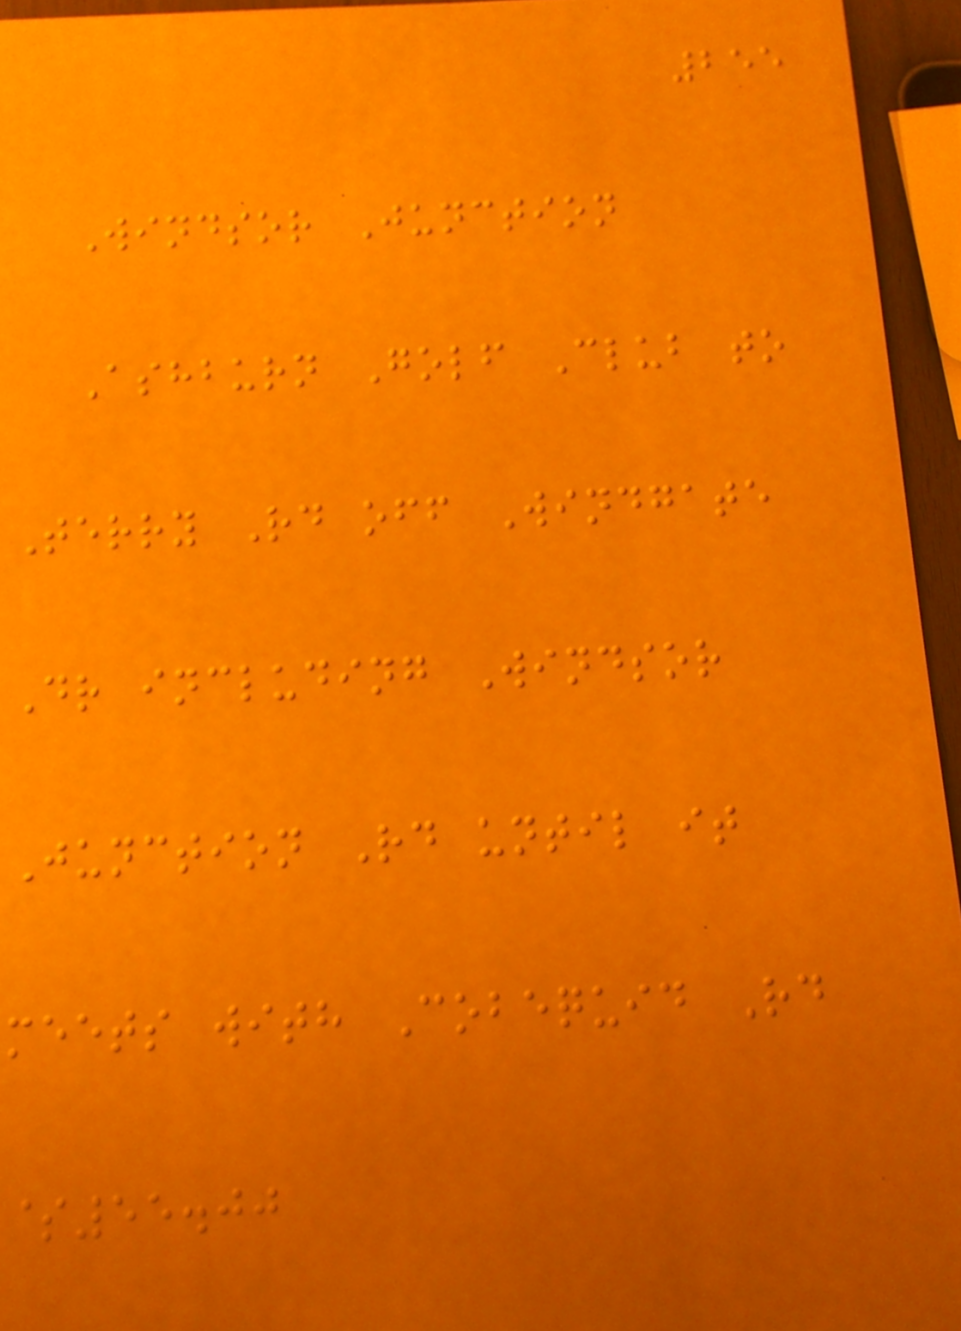255
Windsor Junction
Ashburn Golf Club to
Terry Rd off Windgate
Dr including Windsor
Junction Rd until it
meets with Cobequid Rd
$55.00
